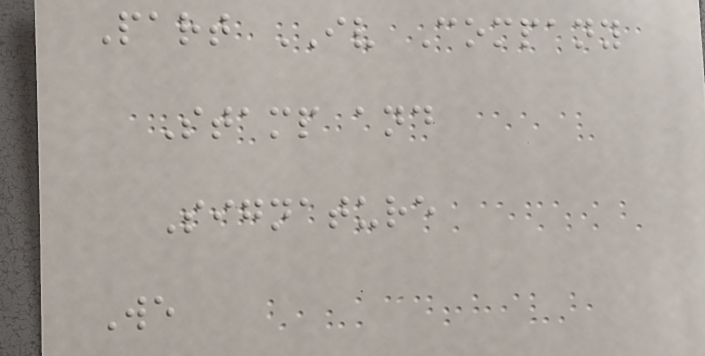Part IV Company
Stamp and
Signature
We
